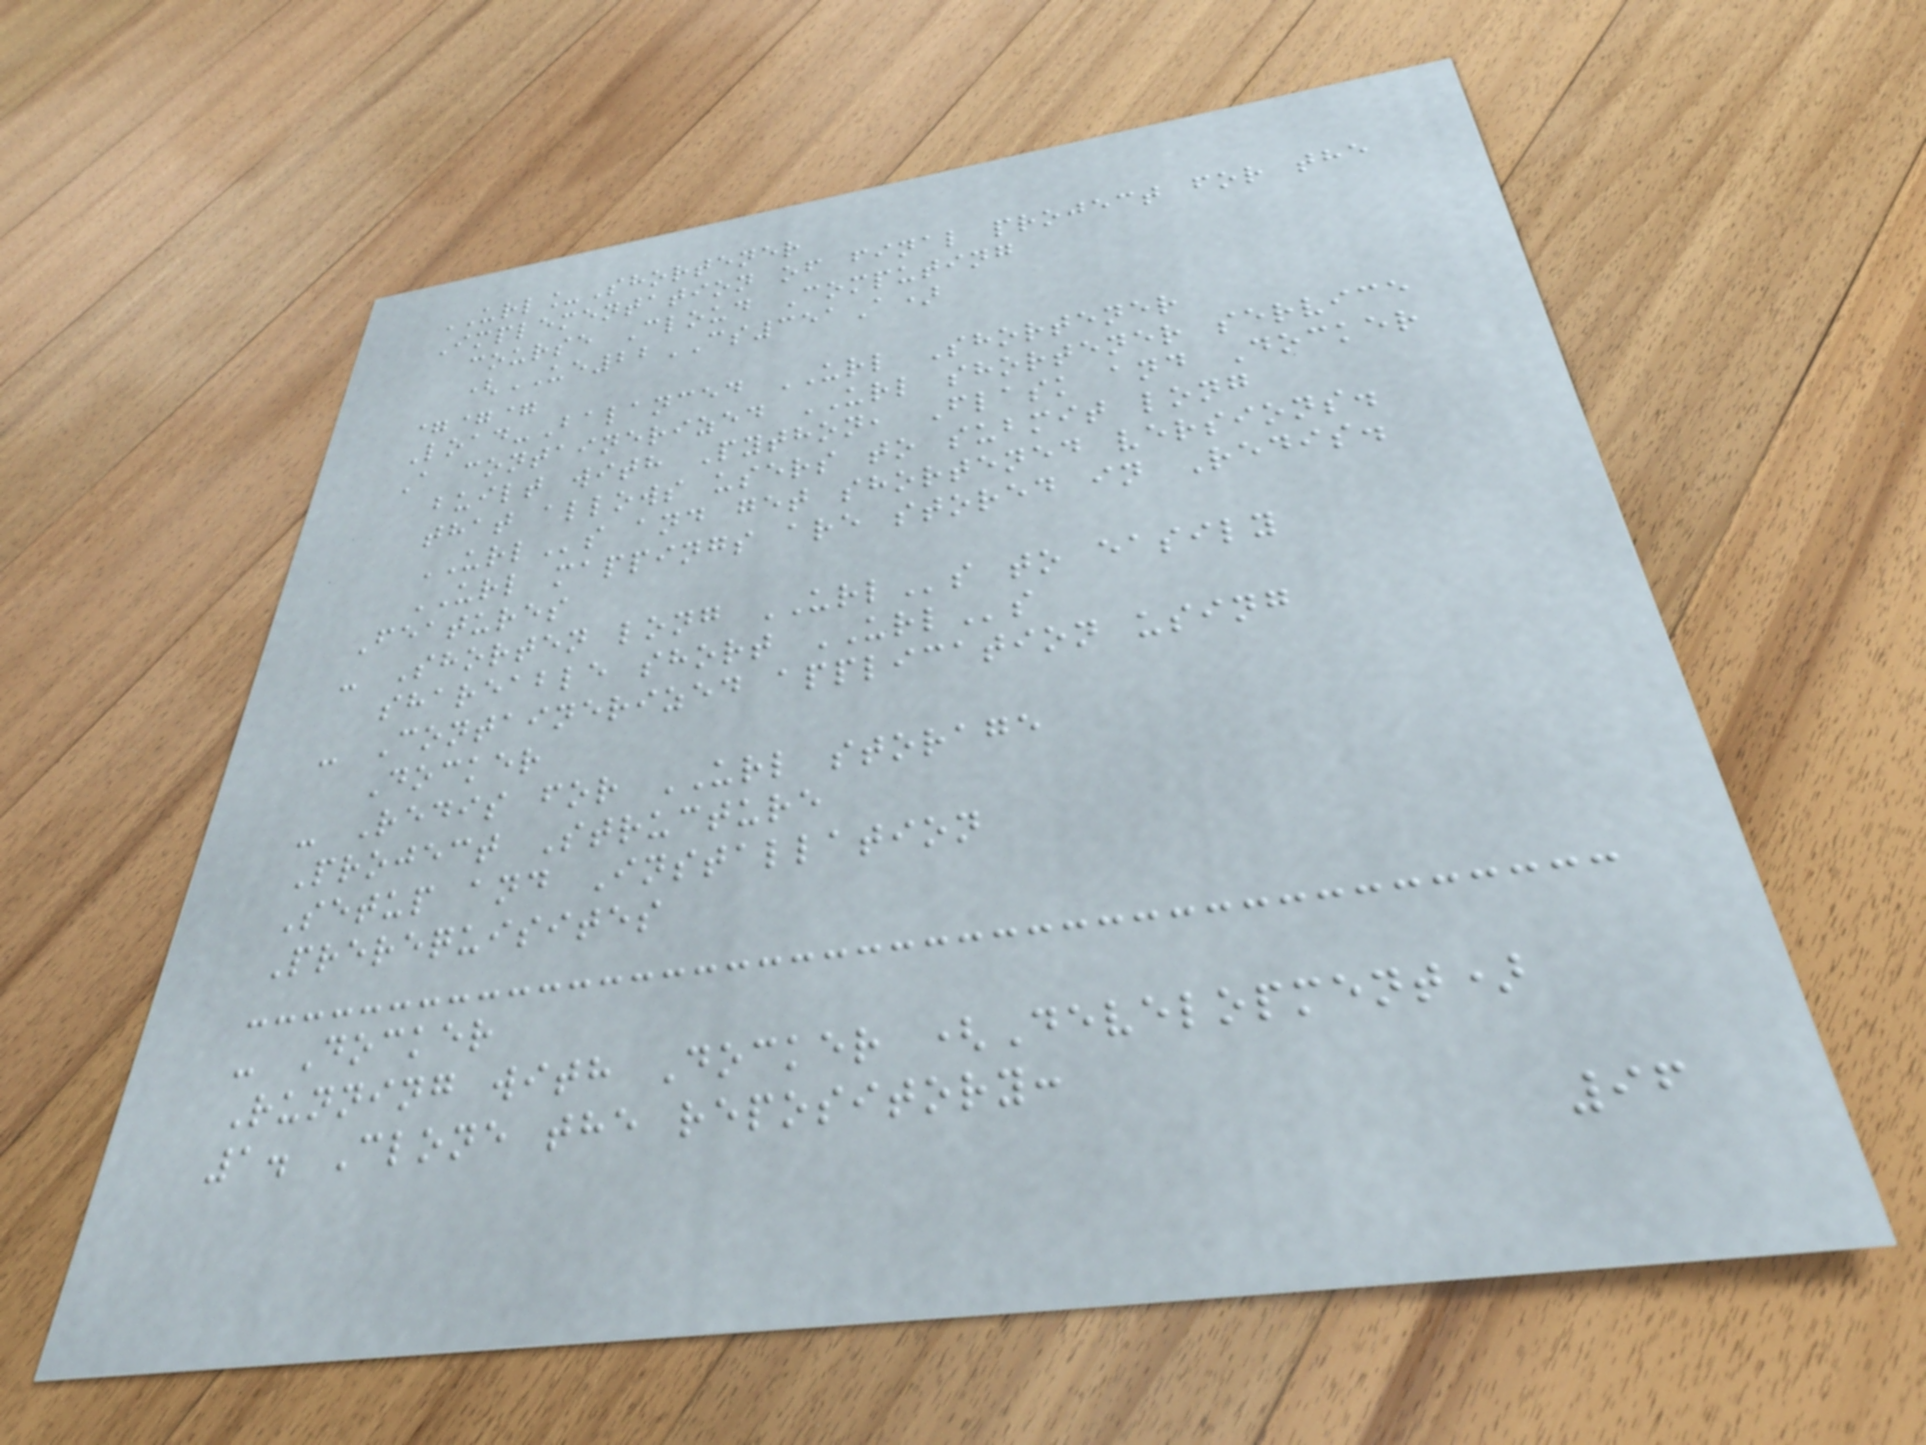URL_Shortener
Implementation of final project for the
course Cloud Computing
(UE22CS351A)
===
Load-Balanced URL Shortener
A containerized URL shortener service
built with Python, Flask and Docker
that allows users to submit long
URLs and get shortened versions.
URL mappings are stored in Redis.
Features
- Shorten long URLs to easily
shareable short URLs
- Containerized application using
Docker
- Redis for URL storage
Project Structure
Setup and Installation
Prerequisites
- Docker
Running with Docker (Development)
1. Clone the repository:
96
